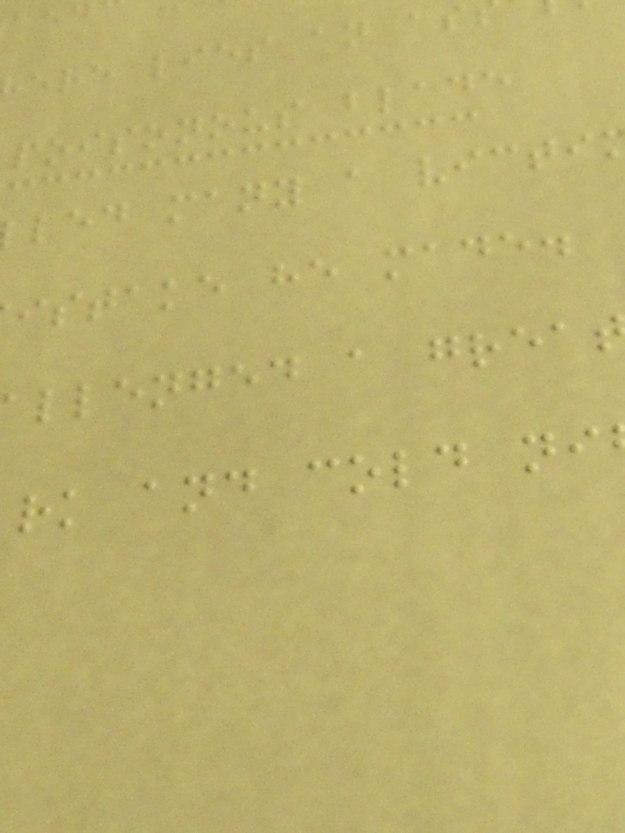ere lies an as
poisonous blade
led many a victi
istake he made.
llenged a grea
rk and cold ni
